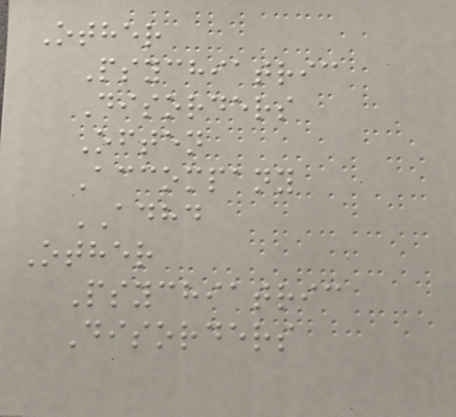Other
Psychiatric
Disorders
Often
Accompany
ADHD
Other
Psychiatric
Disorders
